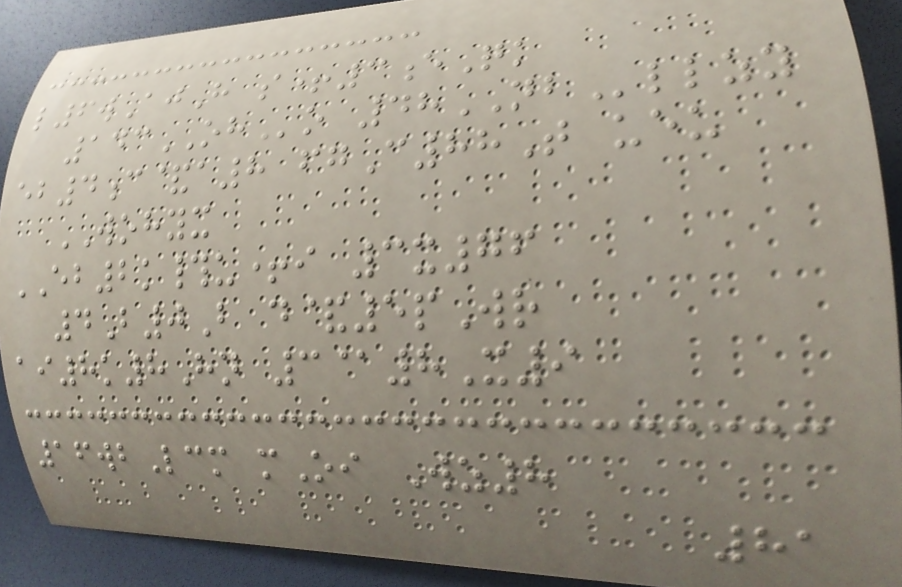l6wAjH s+3eQk
143OHo 48NBllzy
eb4c&a8 fgC88T ueu
WOHYX
EB2k#u+i 3x76
4B0B d&5pWr
ai8k8Hn 3@8X9
16wbLcm mOi Wz8
81
